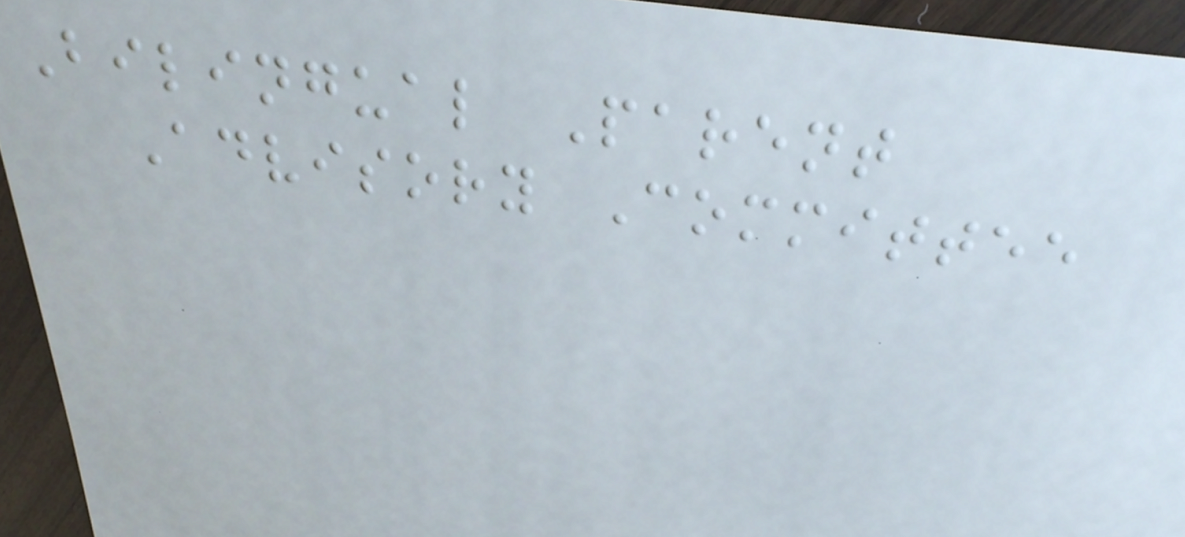Bilingual Parent
Advisory Committee
